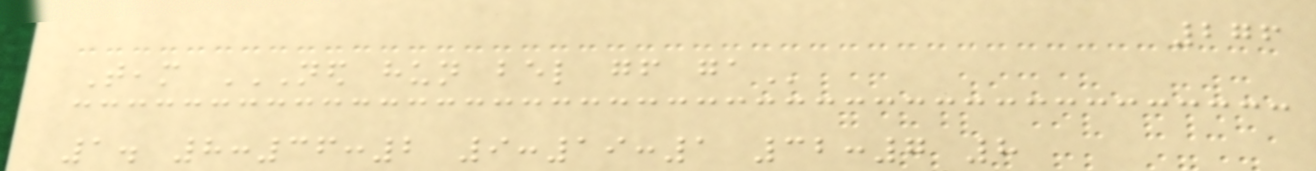276
Team NED HUN BEL GF GA
1. 8:36:2 9:19:1 32:7 8
